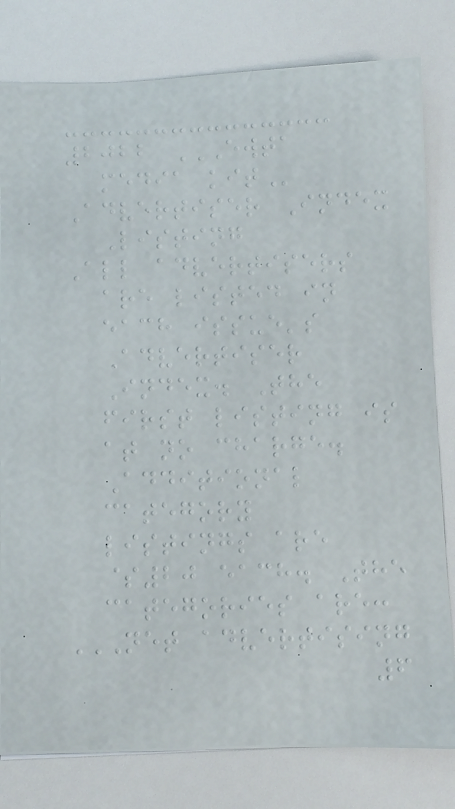2022 EWTA
MEDIA KIT
Advertiser Index
Listing
All advertisers
are listed in
each issue's
Advertiser
Index. The
first listing is
at no charge.
Additional
category
listings are
$20 each. The
categories are:
NET ADVERTISING
6
